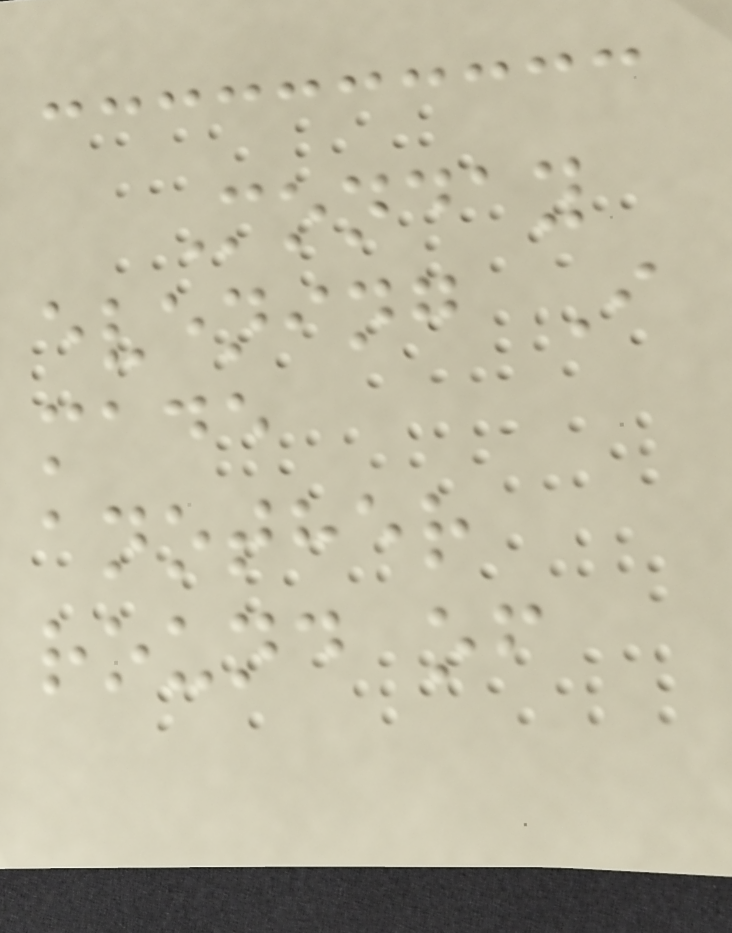Monday
evening I
made
another
round of
